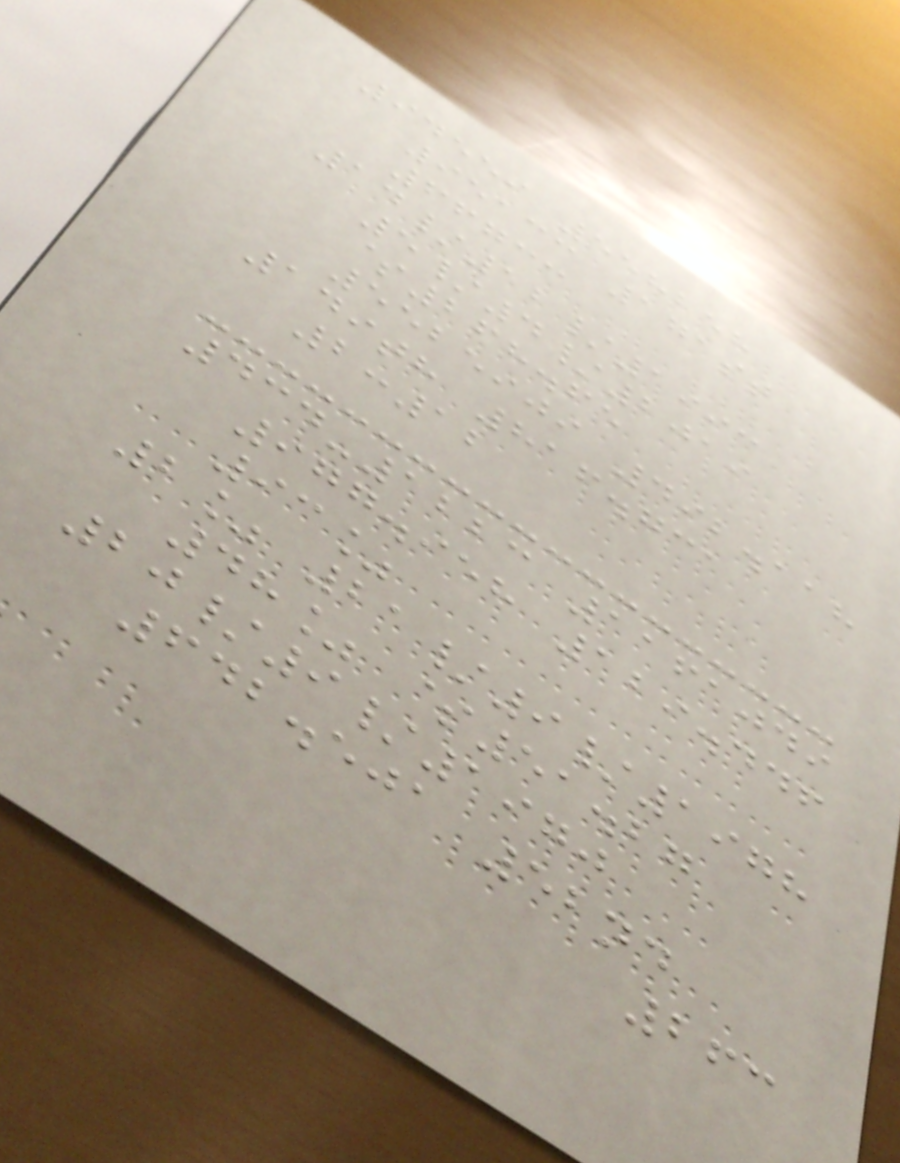94559 558258
95133 171st
66733
14/12/1993
5/4/2019
$268.65
5525909 492.118
149th 816.731
2:12
434-1223 1161049
977.958 129.446
93%
2% 21/9/1978
48% $51.27
20/9/1970
642.501 52nd
263
